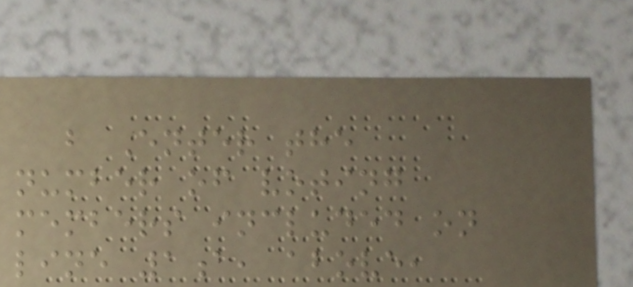b Enter the
number of voting
members included on
line 1a, above,
